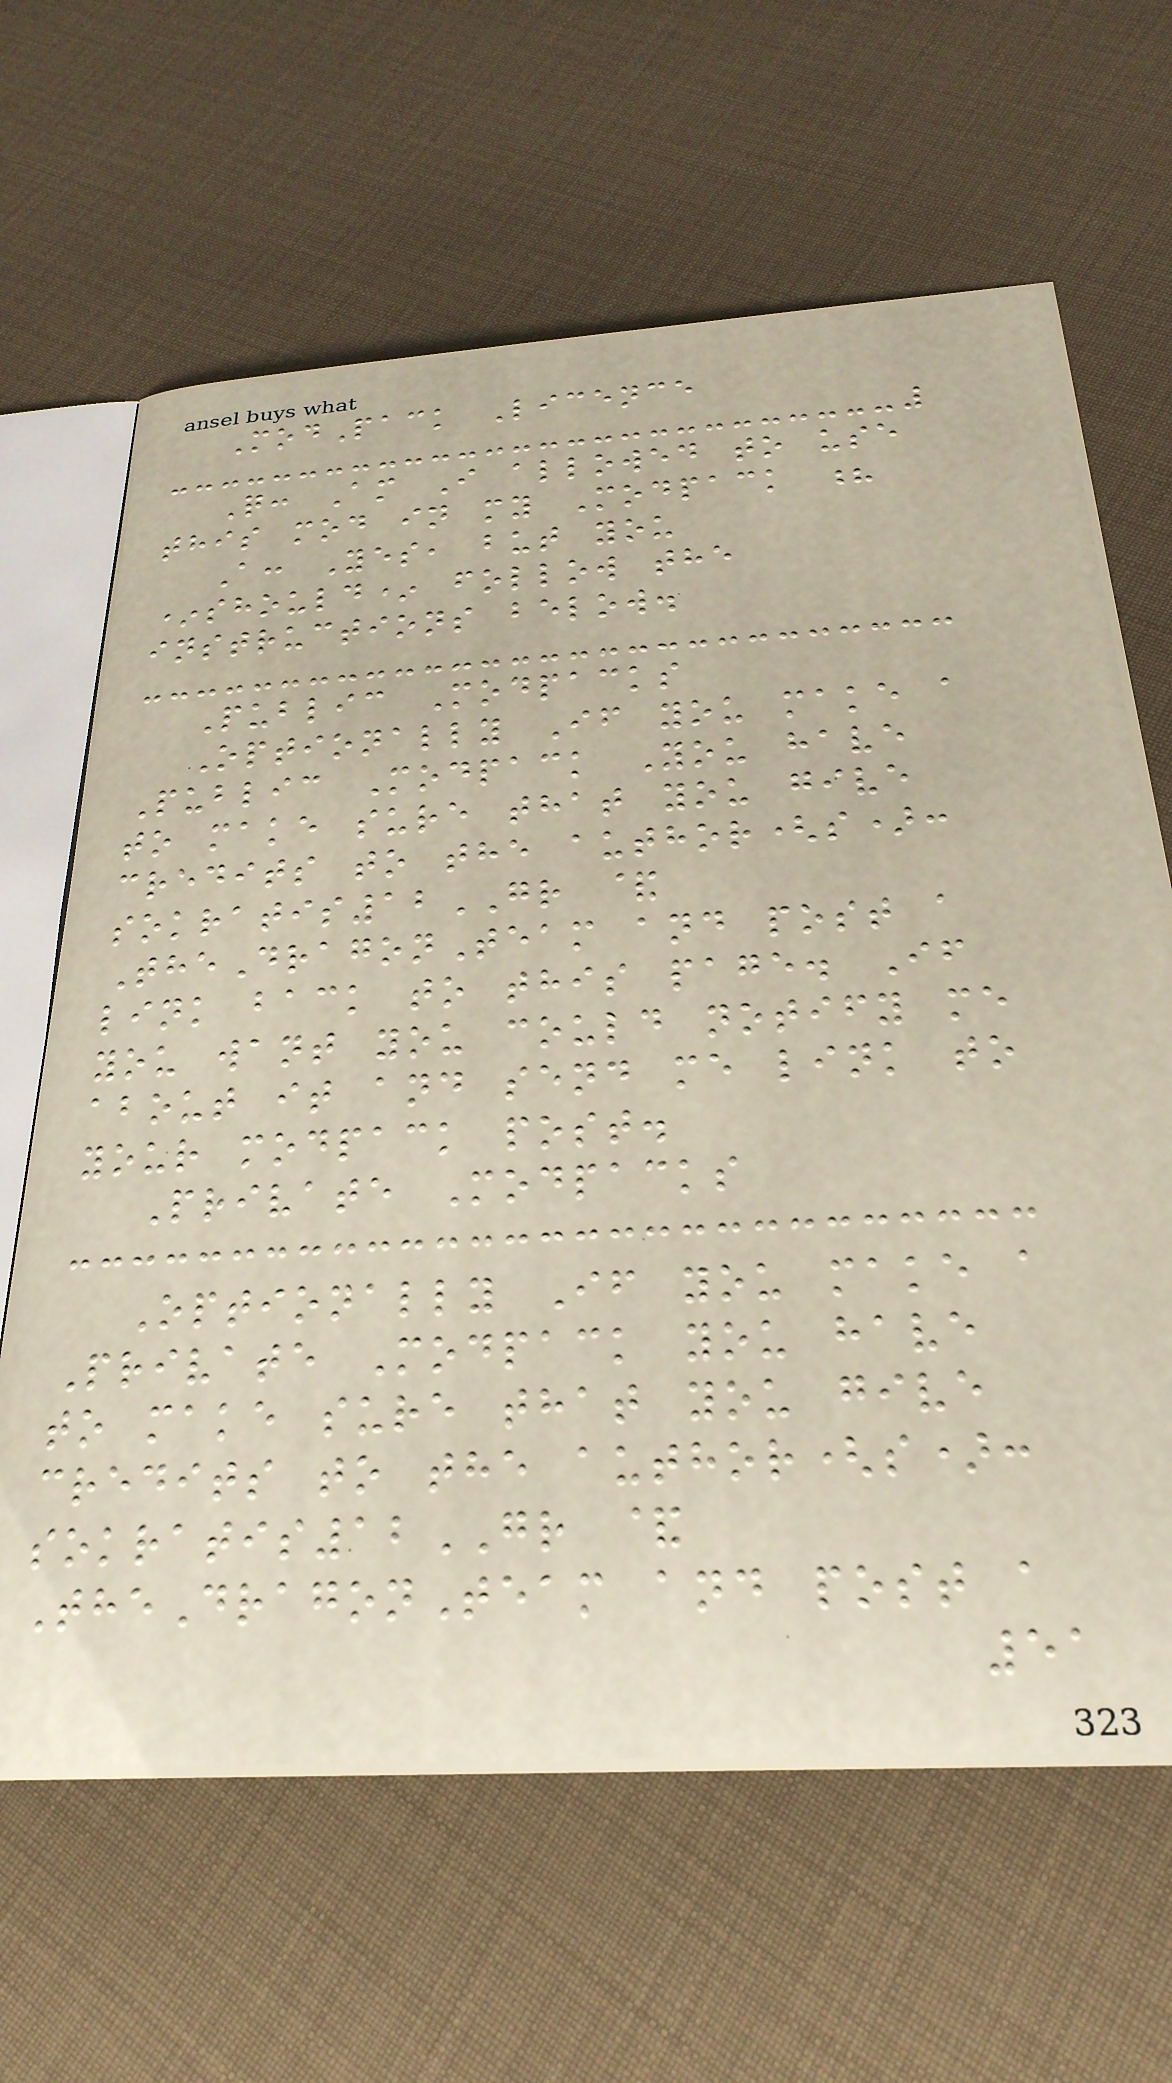ModPack Licence
Q: Am I allowed to use
this mod in my Modpack ?
A: Yes, but you
*should* follow the
instructions below.
Public Modpacks
Optionally If you make a
Public Modpack You have
to make sure that you give
credits to the author(s):
sokratis12GR &
TheDragonTeam and post a
link back to this page. If
you want you could notify me
about it and send me link to
your modpack post.
Private Modpacks
Optionally If you make a
Private Modpack you have
to make sure that you give
credits to the author(s):
sokratis12GR &
TheDragonTeam and post a
51
